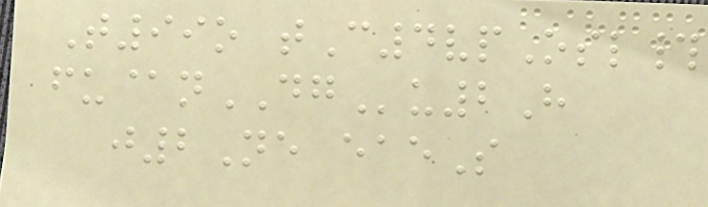T99o tC4vpOsl#
fu@nDGu2H
j2Ne eaeS
